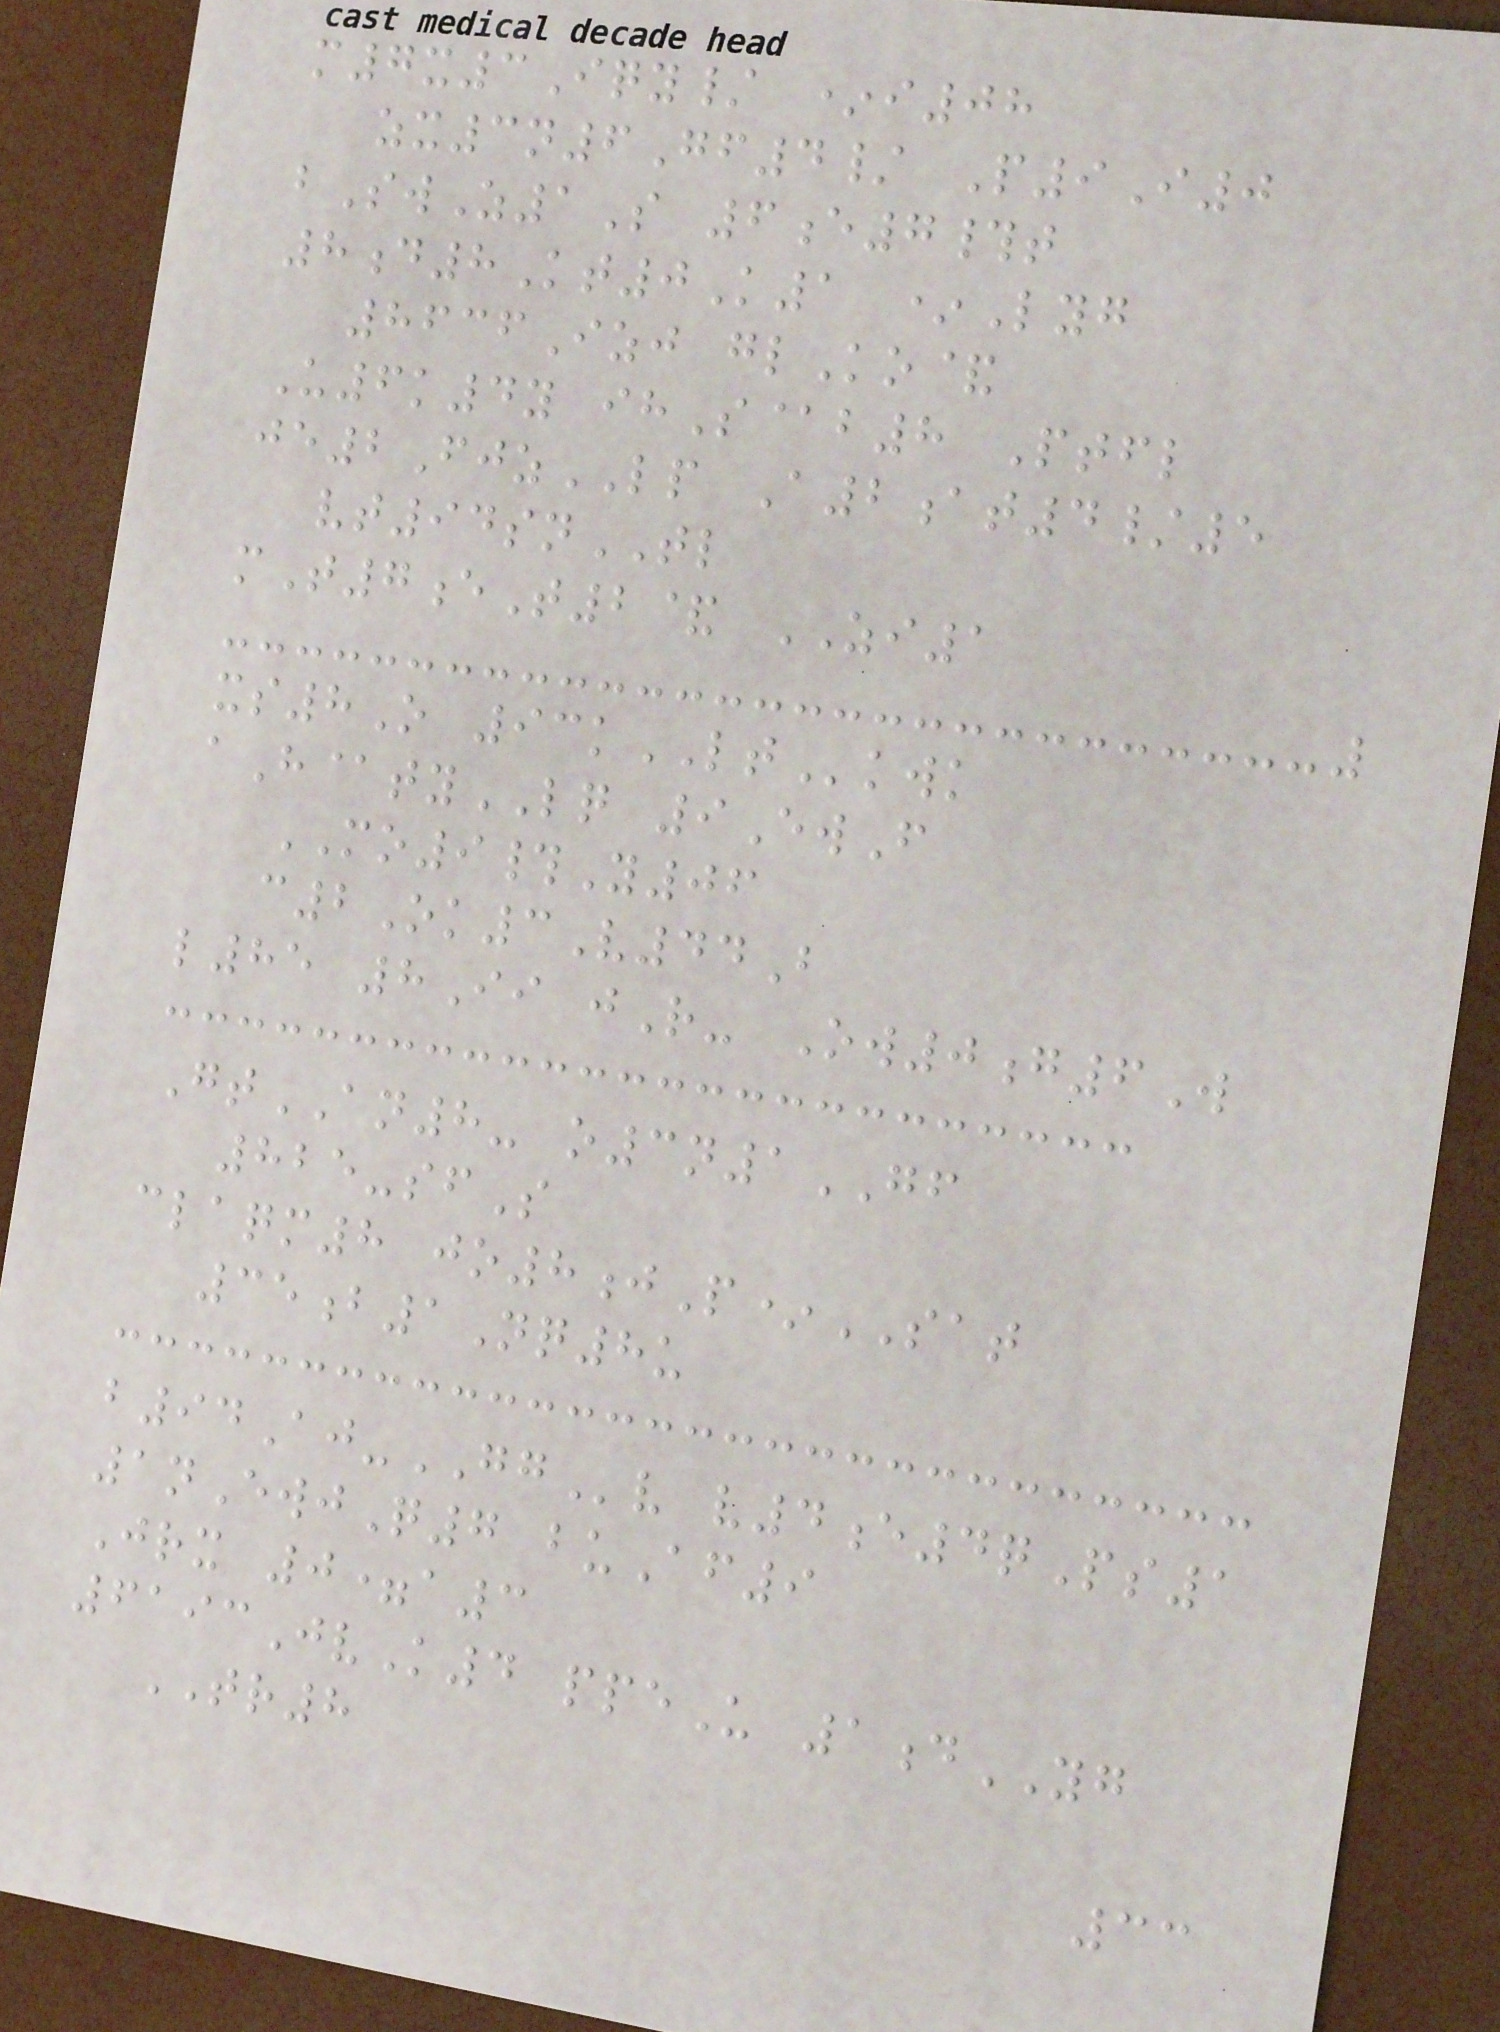m7x3Iqy/ *i08
zx3n6Gf4/ P9I0
bSwZ1S 6e7#t
8d8Kt0K1 *Lyg
8636Izj glKo&
U6k4y ihS@b8 Ptfl
je2FjzLP A2at4/5
vt94snTL
mT7eT2& ZI1
xs8O 93kLTkwk
aH@tyLQ 9EwF
MO9#Y06
c2Ok3V44B
l85 8Ii jR- Ow0g6W
GtAN8- o3n1GF
825-sfS
claqm8 jo8jP*SAT
35b1Nq8u
b94Aj-GGv v4e4qPs1
1nEwjQ7 buAf9
Jrx 0=a3
6193JvK4 ppeU 1dYG
TR8
33
